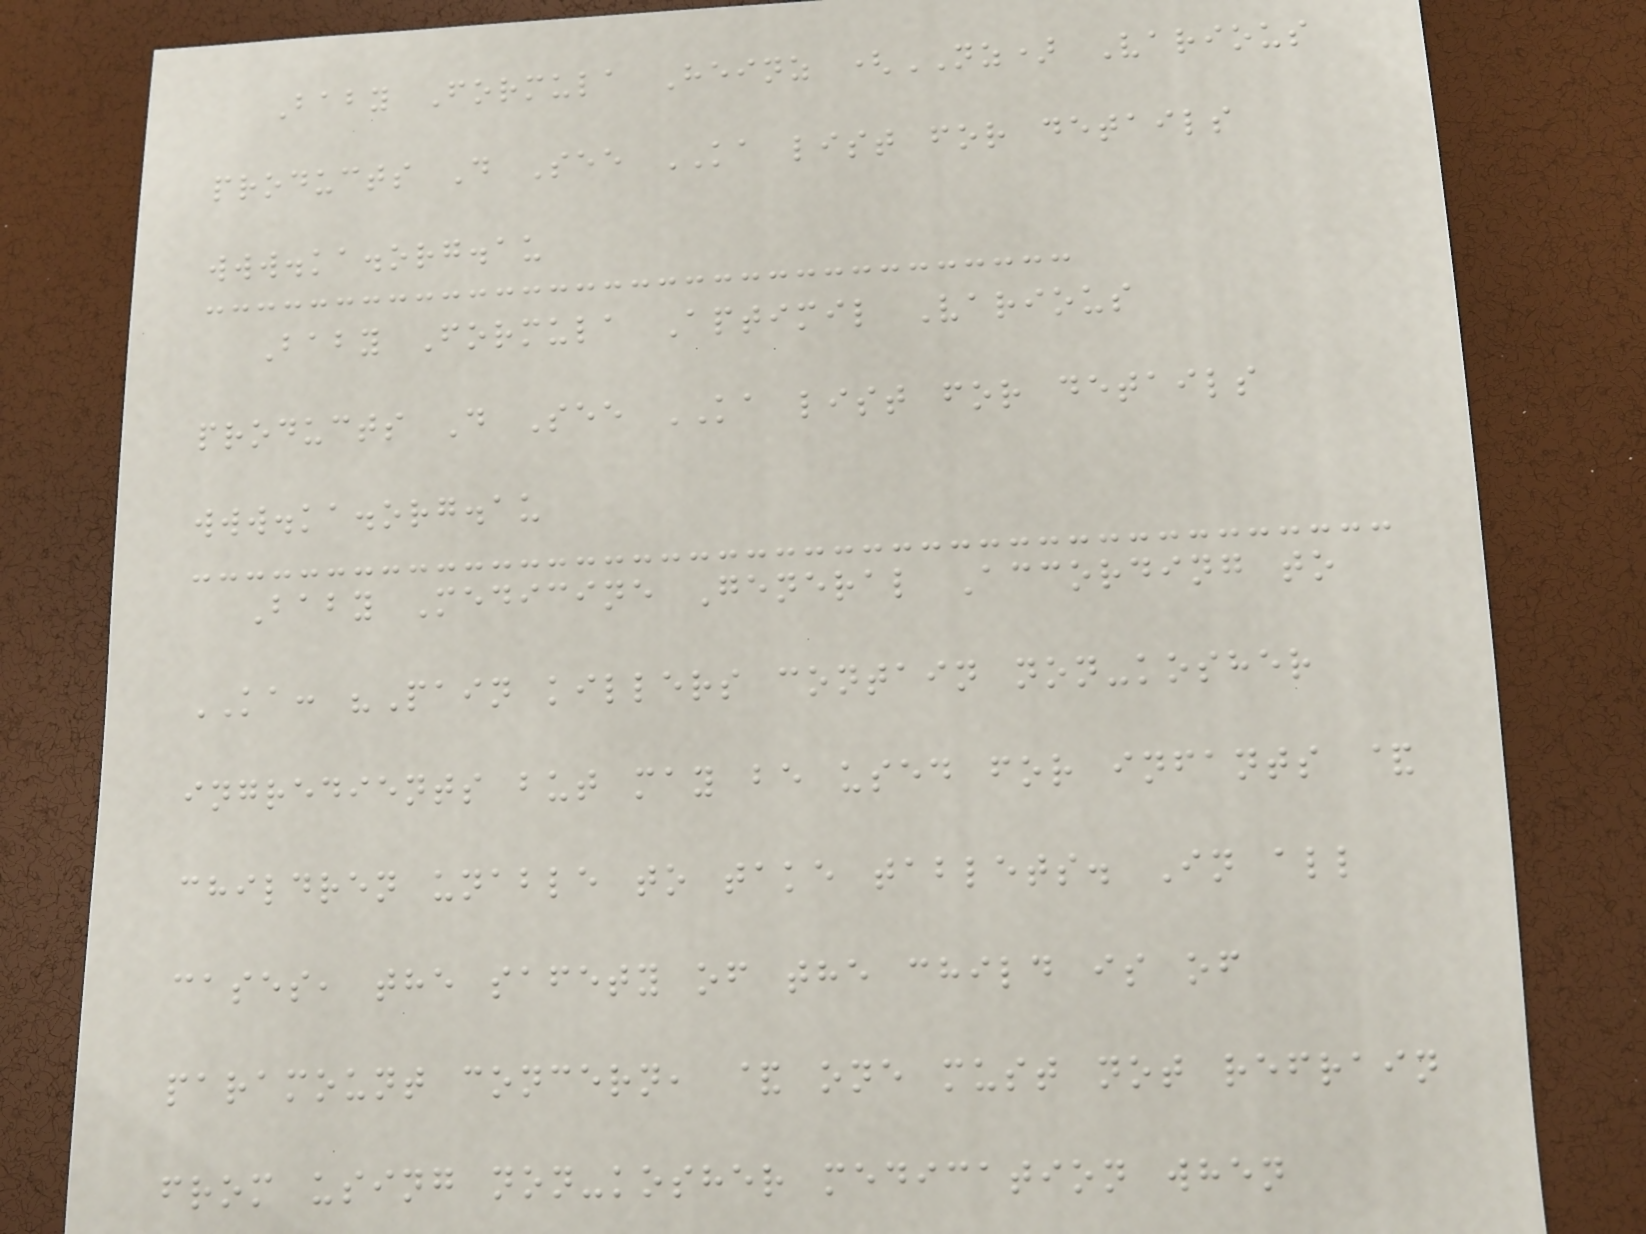Baby Formula Heinz (NZ) Various
products D See KA list for details
www.ka.org.au
Baby Formula Aptimil Various
products D See KA list for details
www.ka.org.au
Baby Medicine General According to
KA: "Pain killers contain non-kosher
ingredients but may be used for infants &
children unable to take tablets. In all
cases, the safety of the child is of
paramount concern, & one must not refrain
from using non-kosher medication when
